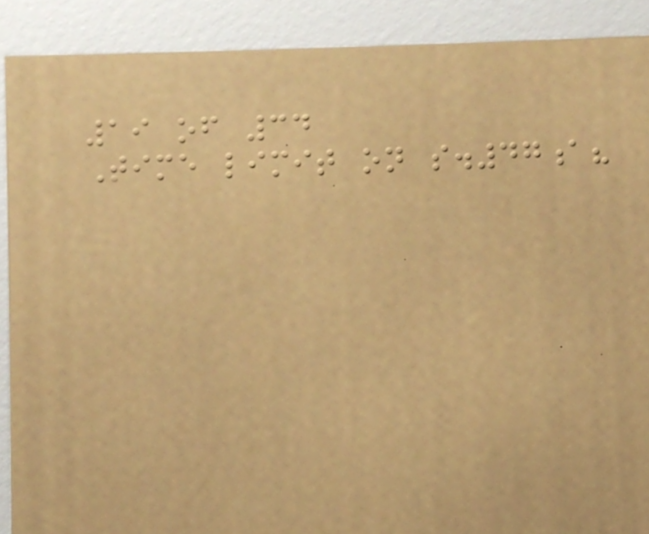19 of 34
Time limit on s.47a?
